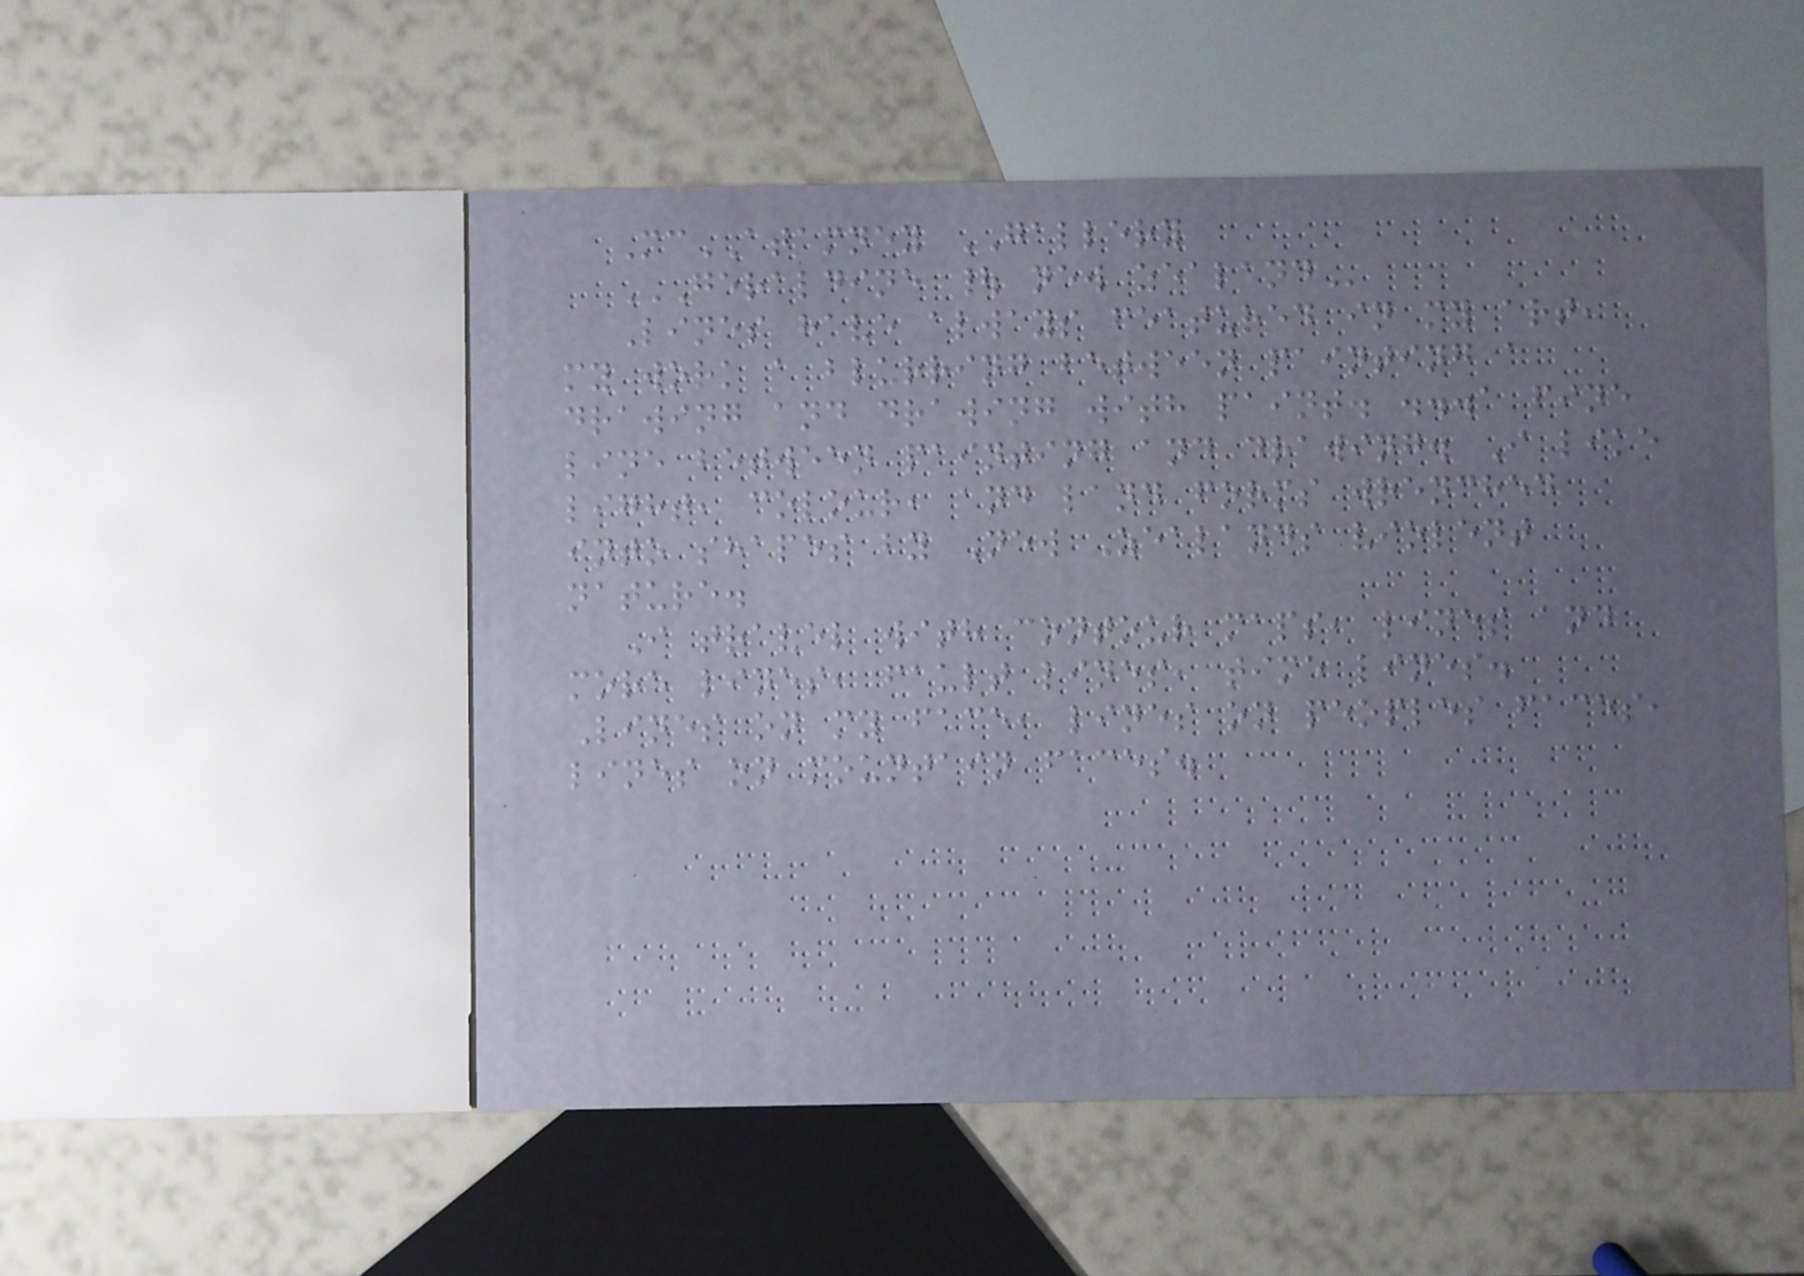McATAMNEY GALLERY
GERALDINE | NEW ZEALAND
Lines have always featured in my art,
my work a blurring between painting a
drawing and drawing with paint. ...a fine
line between painting and drawing. I like
light, colour, and land forms wrenched
into shapes by New Zealands violent
nature.
I travel with contour maps, lines and
more lines, fault lines, time lines.
Lines on my face, lines on peoples faces,
lines on mountain faces.
